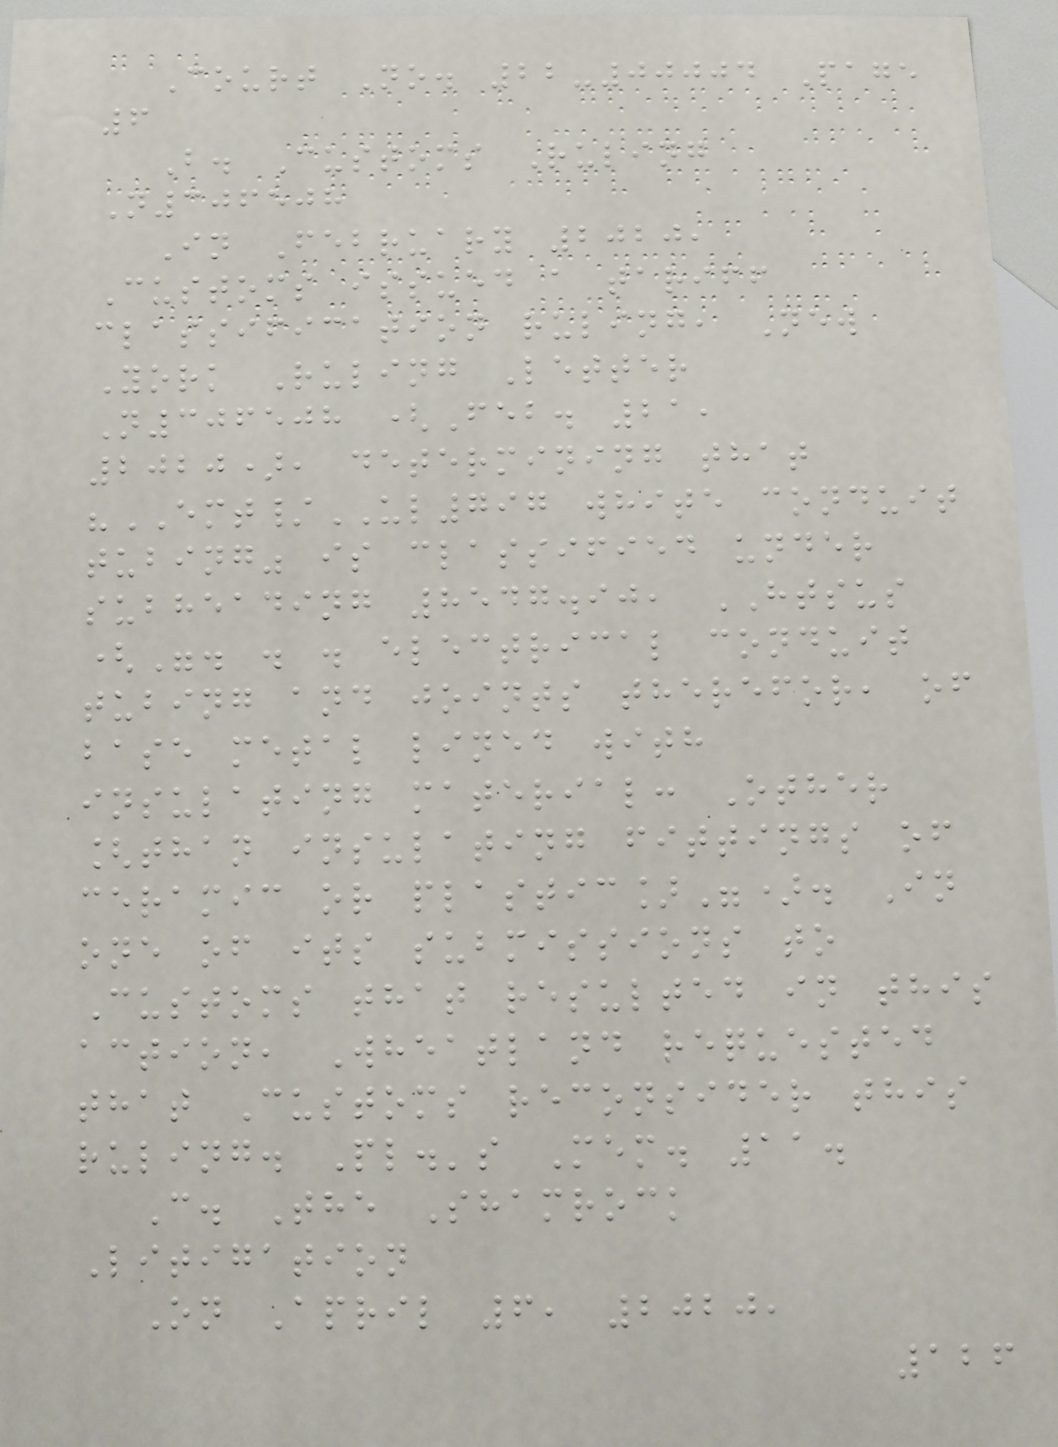Court No. 22-00004 Page
6
B. Customs Ruling
N306508
In February 2020,
Customs issued a tariff
classification ruling, New
York Ruling Letter
N306508 (Feb. 21,
2020), determining that
"EMT/UL797 white conduit
tubing" is classified under
subheading 8547.90, HTSUS
(". . . electrical conduit
tubing and joints therefor, of
base metal lined with
insulating material: Other
[than insulating fittings of
ceramic or plastic]"). In
one of its submissions to
Customs that resulted in this
action, Wheatland requested
that Customs reconsider this
ruling. Pl.'s Mem. 11.
C. The Shamrock
Litigation
On April 6, 2020,
126
